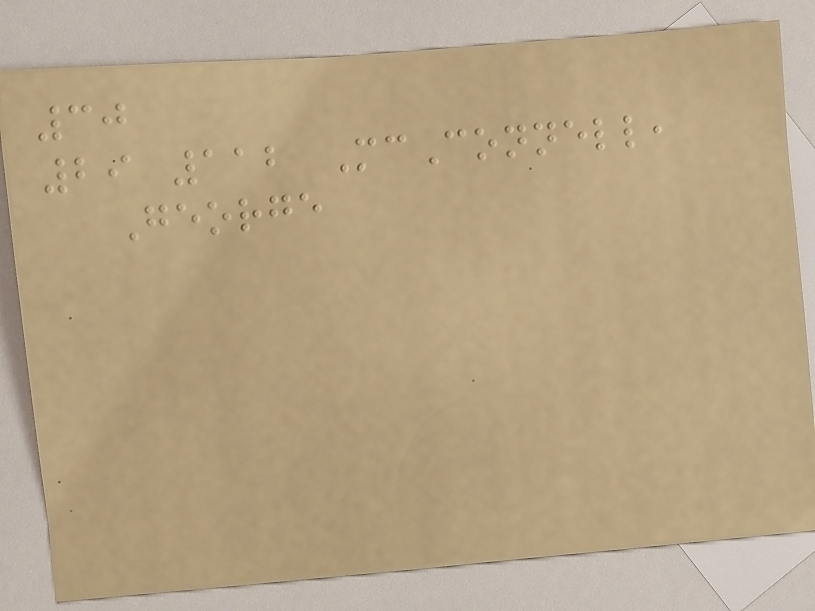30
29 112 McConnell,
George
